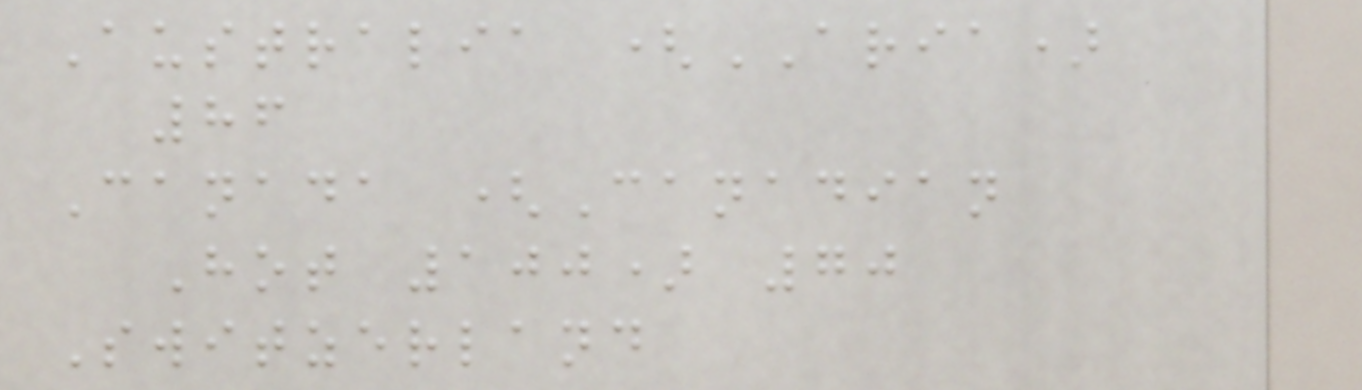Australia (ARIA)
86
Canada (Canadian
Hot 100) 70
Switzerland
